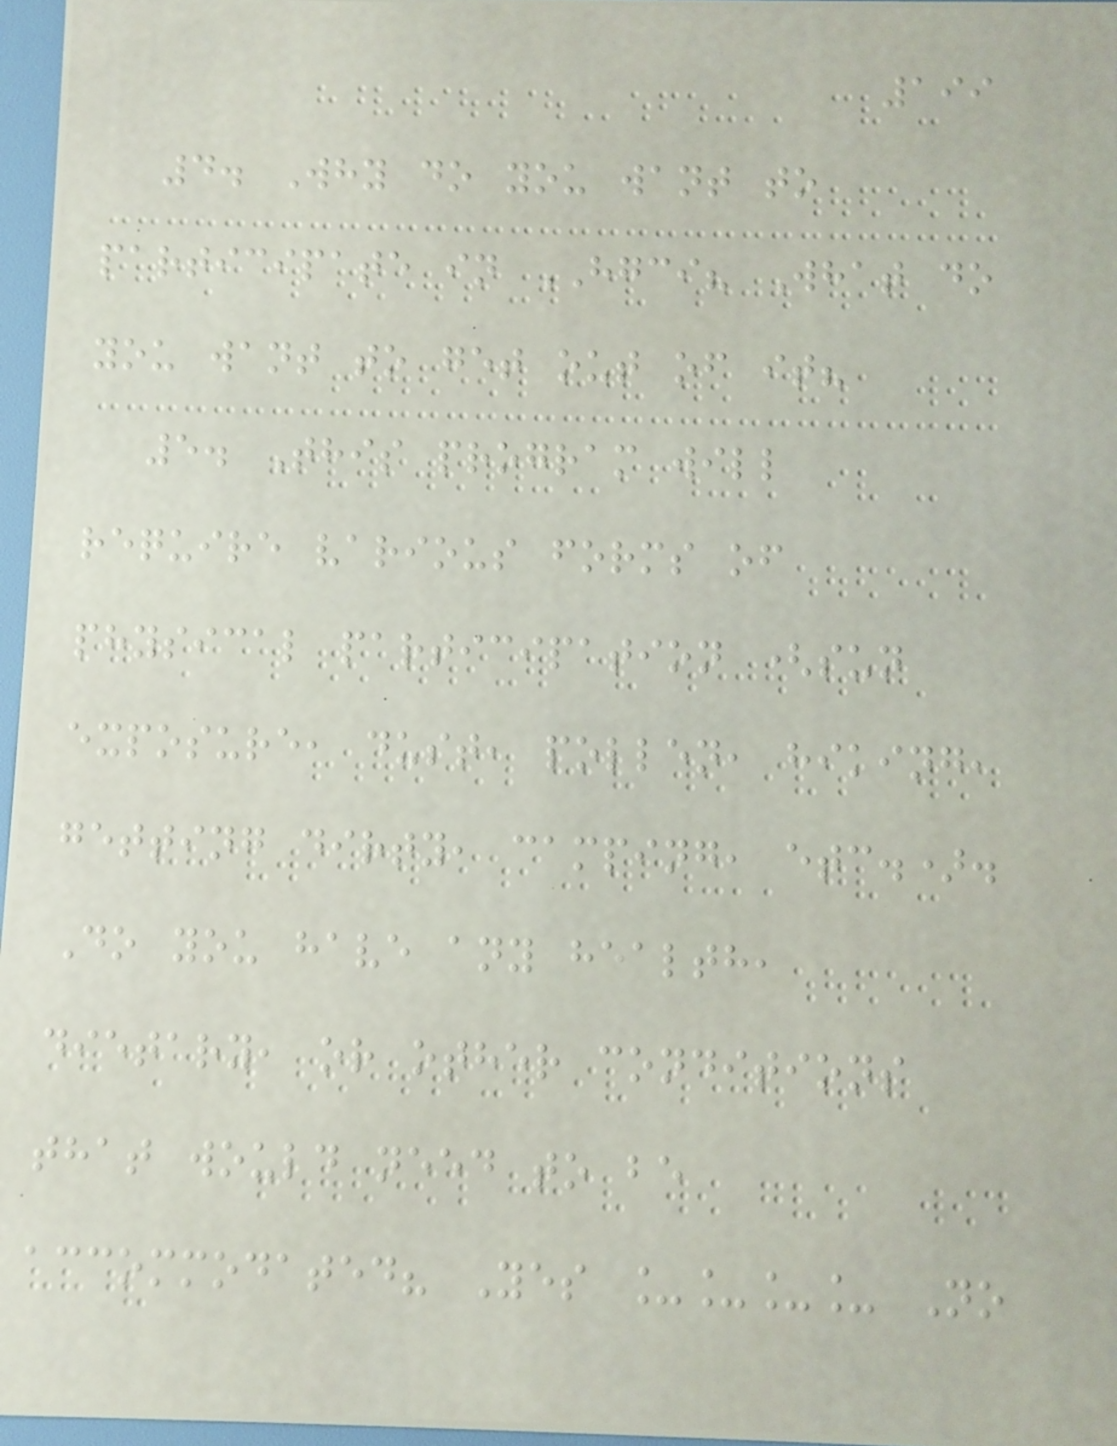199
4. Why do you want to
participate in HGCI? What do
you want to get out of it?
5. This program will
require various forms of
physical participation (sun
exposure, dust, pollen, hiking,
getting dirty, camping, etc.).
Do you have any health,
dietary, or other conditions
that would need to be
accommodated? Yes ____ No
